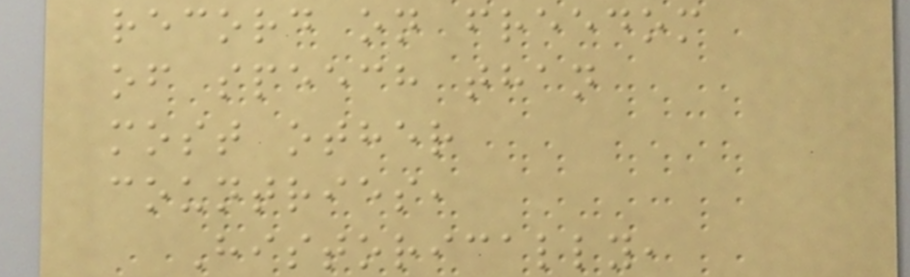record on freedom
of speech than
most other
countries,
Historically,
